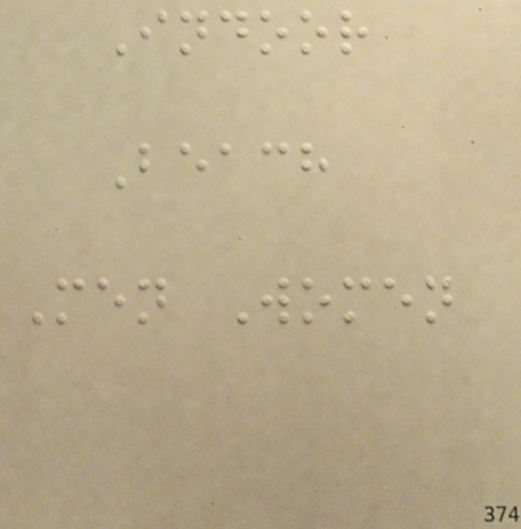Indoor
Beach
Men Women
